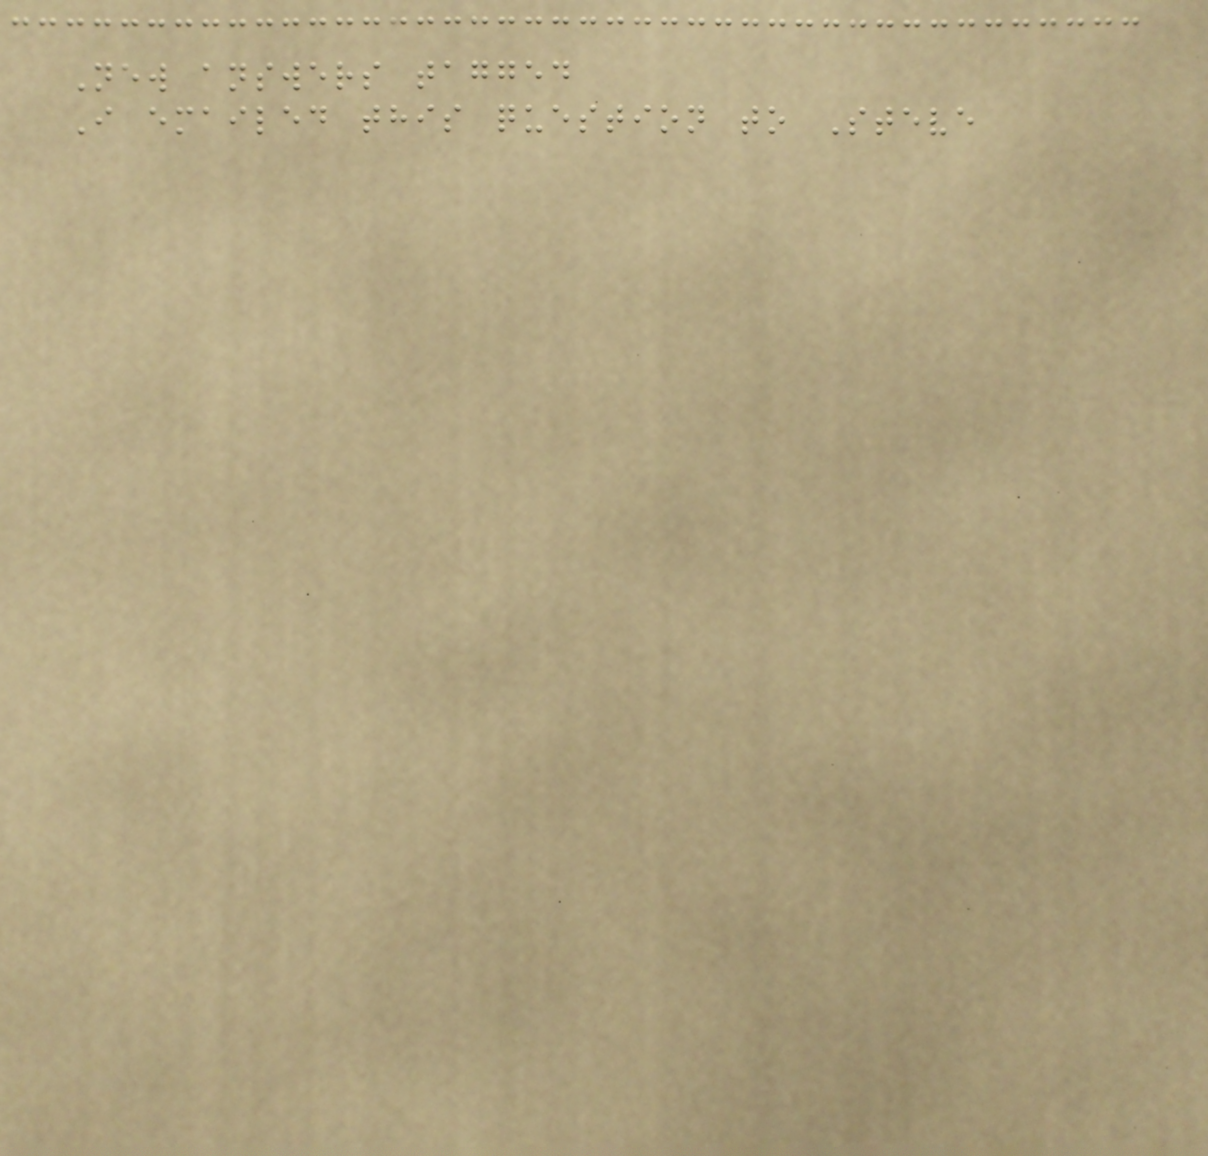New answers tagged
I emailed this question to Steve
